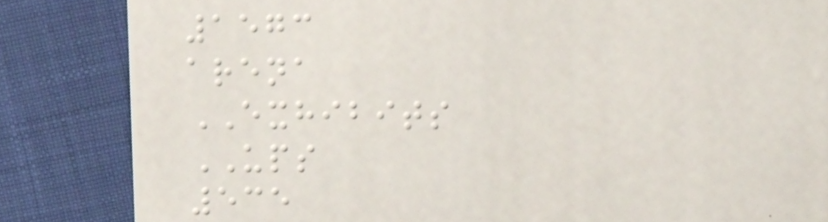1573
arena
EXHIBITS
UPS
535
